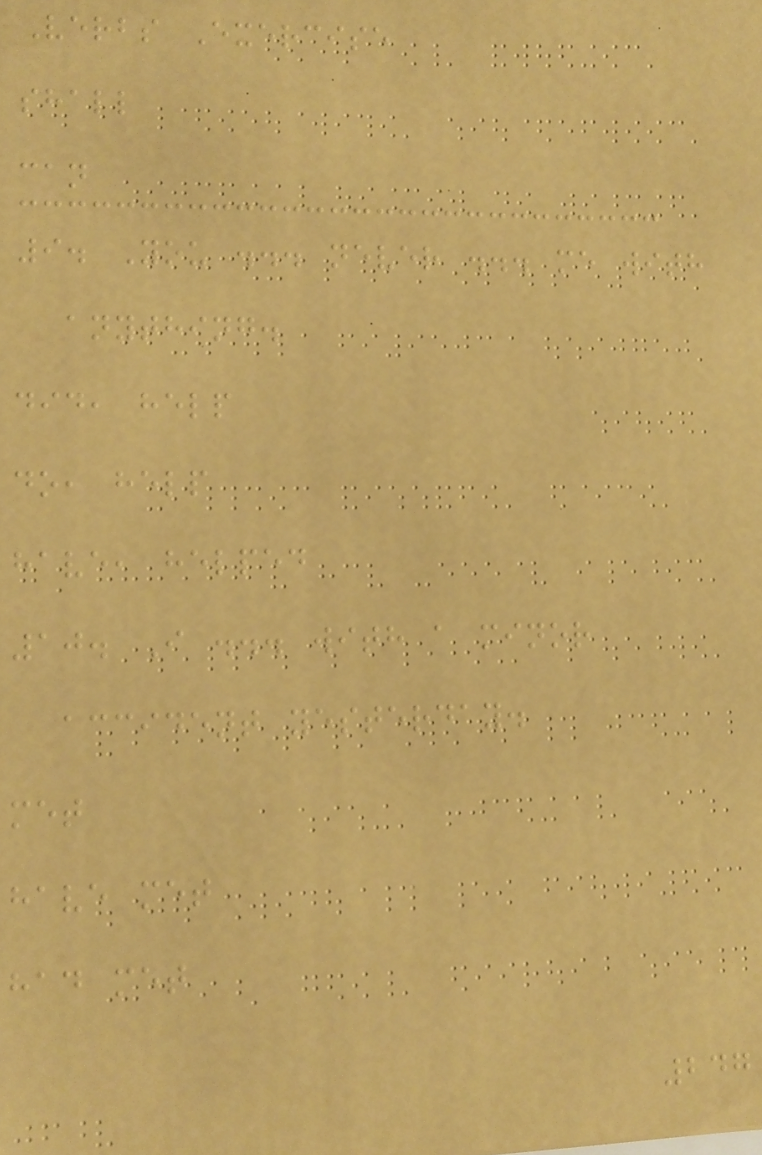Verbs Exercise
shall
can
9. You ... never ... me with
anything.
did, help
do, help
have, helped
10. I ... with a minor
accident yesterday.
met
have met
had met
247
